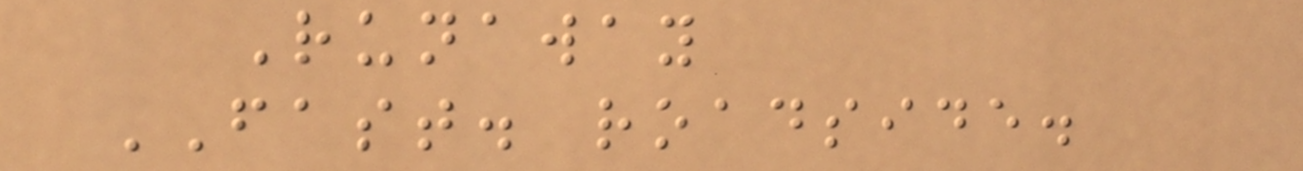Runaway
FAST. roadside.
